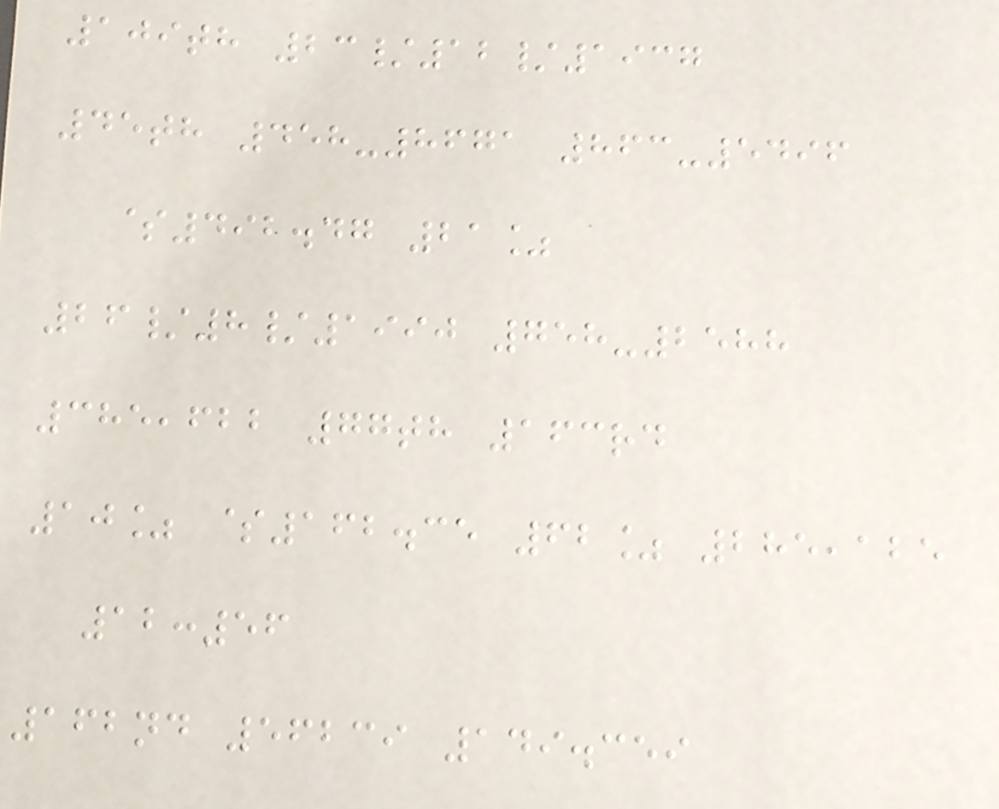109th 23/12/1937
45th 458-8671 863-5496
$492.47 21%
26/8/1990 758-2588
385,622 77th 163rd
10% $162.35 62% 285,125
12:56
162nd 56239 149.359
